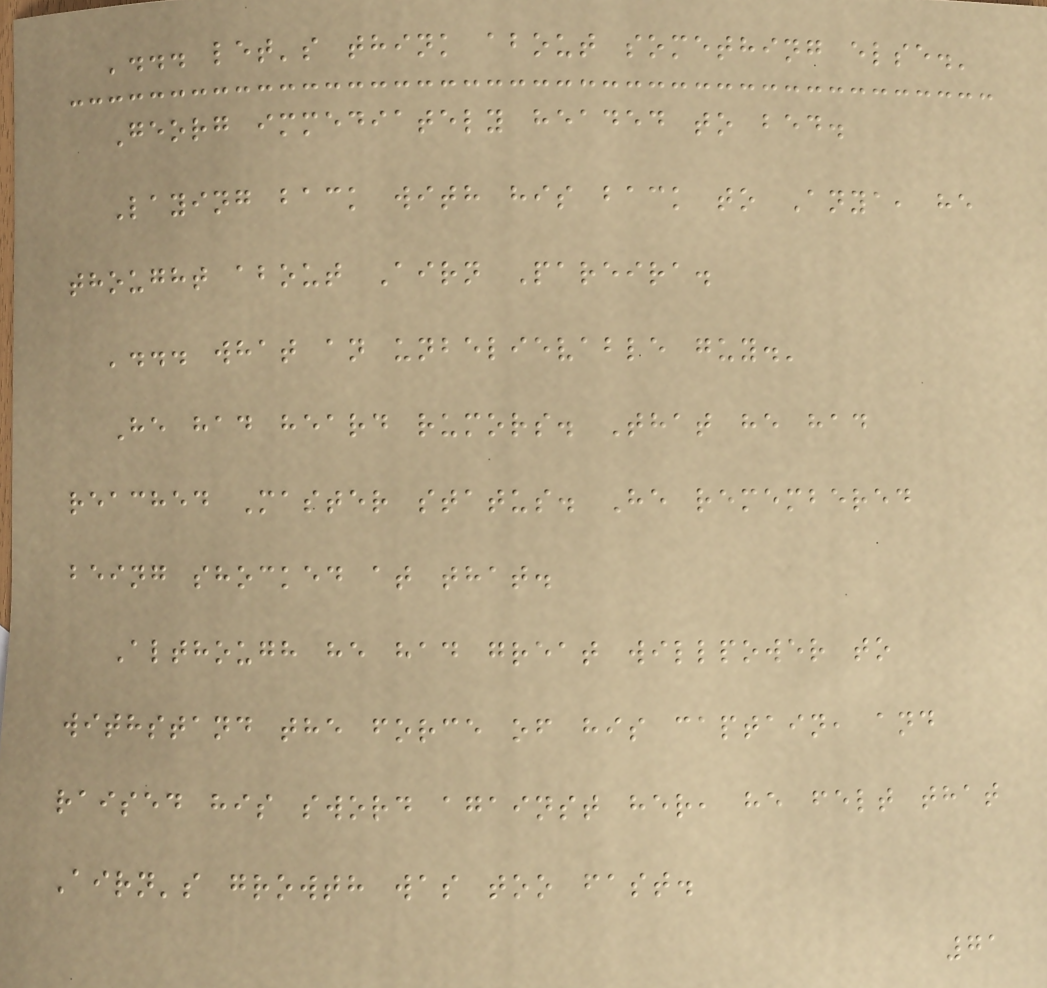'... let's think about something else.'
Georg immediately headed to bed.
Laying back with his back to Anya, he
thought about Airn Pareira.
'... what an unbelievable guy.'
He had heard rumors. That he had
reached Master status. He remembered
being shocked at that.
Although he had great willpower to
withstand the force of his captain, and
raised his sword against her, he felt that
Airn's growth was too fast.
71
